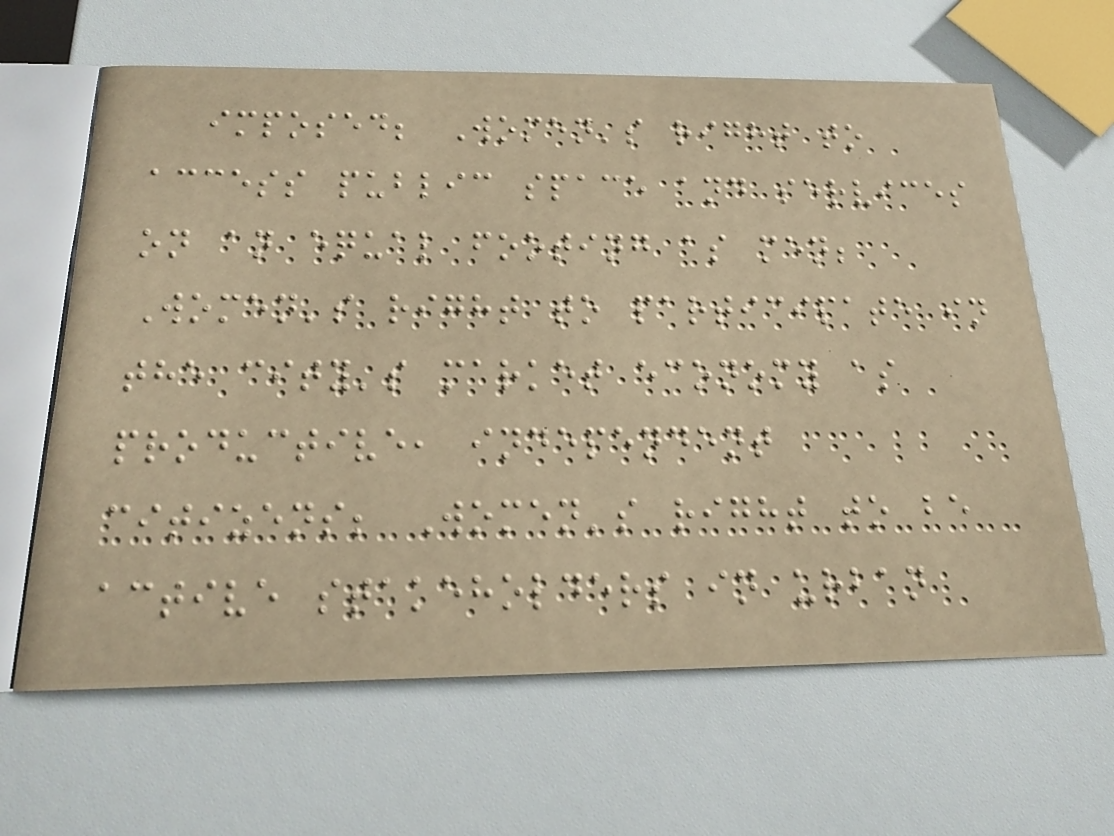imposed; Women's right to
access public space and services
on an equal footing as men;
Women's right to participate in
the city's market economy as
productive, independent
citizens; Women's right to be
active stakeholders in urban
